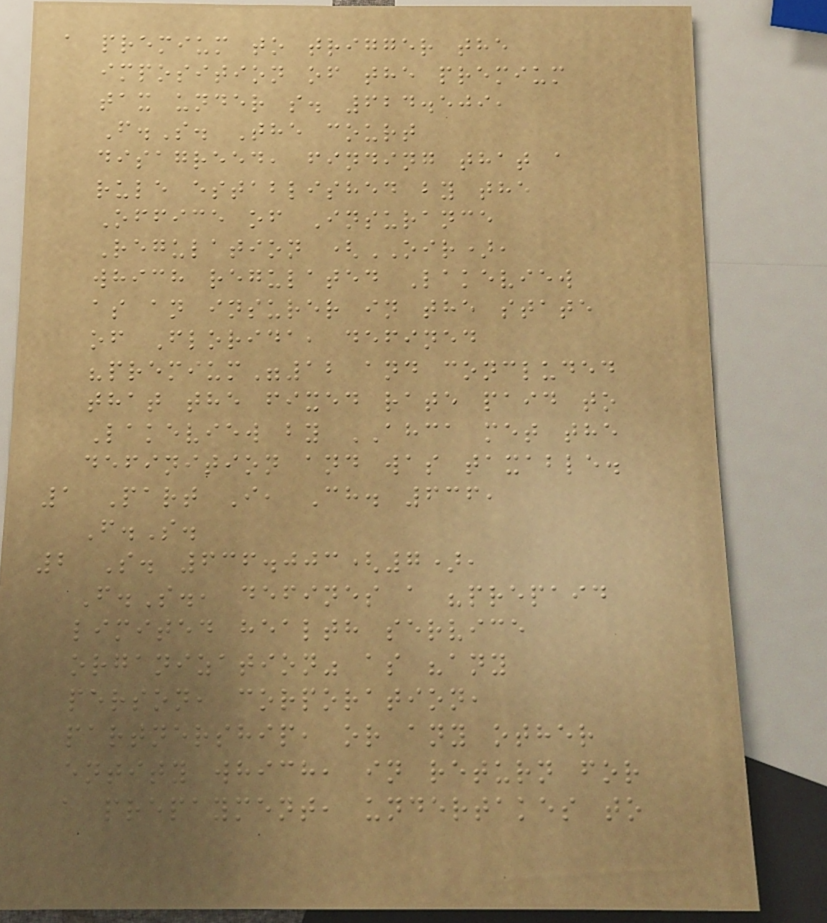a premium to trigger the
imposition of the premium
tax under s. 624.509,
F.S. The court
disagreed, finding that a
rule established by the
Office of Insurance
Regulation (OIR),
which regulated Lakeview
as an insurer in the state
of Florida, defined
"premium"12 and concluded
that the fixed rate paid to
Lakeview by AHCA met the
definition and was taxable.
1 Part I, Ch. 636,
F.S.
2 S. 636.003(7),
F.S., defines a "prepaid
limited health service
organization" as "any
person, corporation,
partnership, or any other
entity which, in return for
a prepayment, undertakes to
